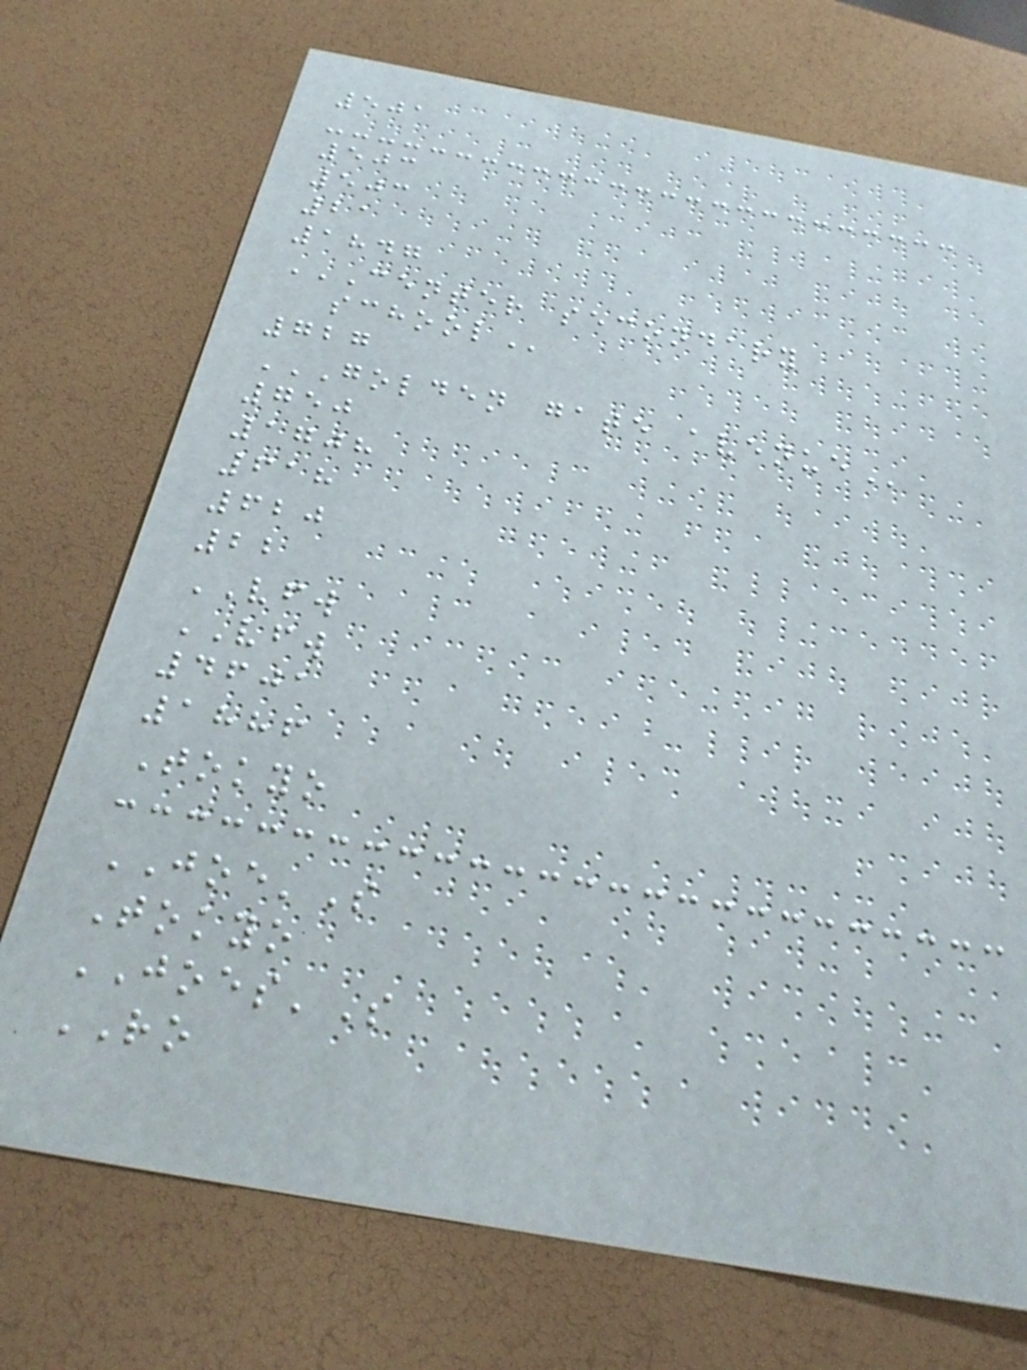501
503
503
21
1847
CENTER SECONDARY
SCHOOL
727
GOLDEN GATE AVENUE
750
1708
618
620
22
VFW
VFW
4601
1886
Tokyo
JOE'S
Tokyo
JOES'S
RO
